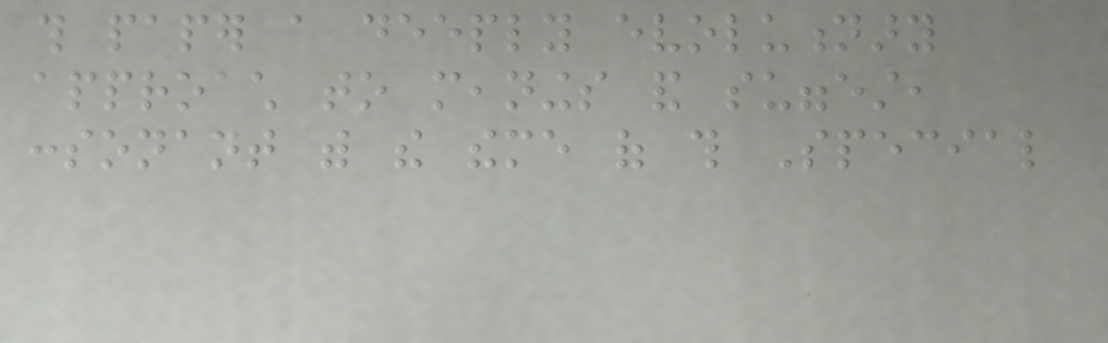this paper a deeply evolutionary
approach to meanings and suggest,
consonant with the theme of this Special
